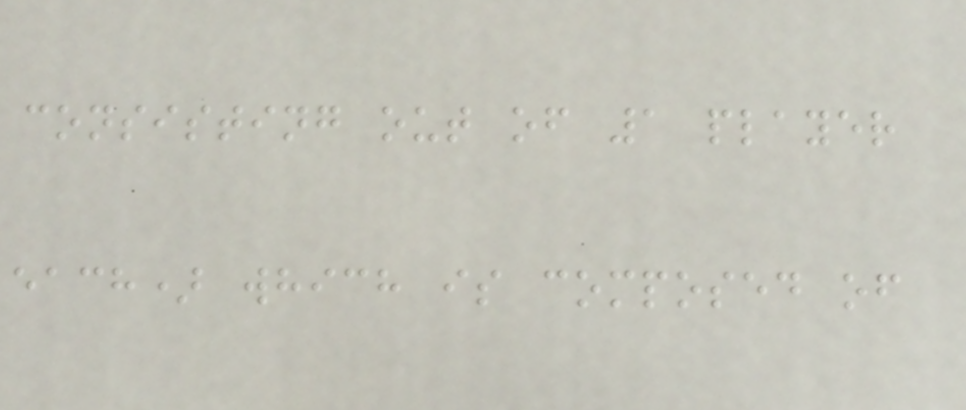consisting out of 1 player
each) which is composed of
